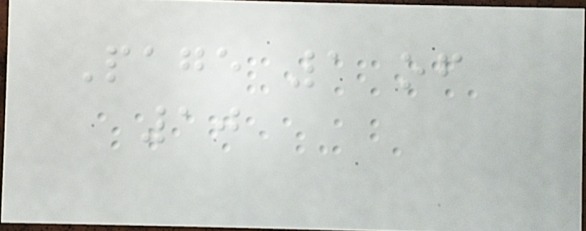Page 1 of
10
